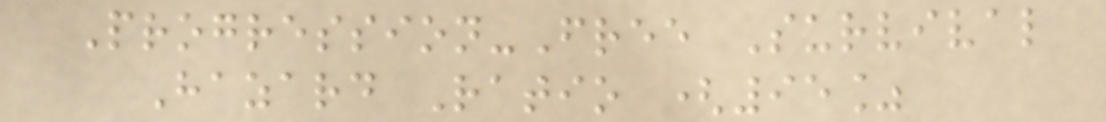Progression-Free Survival
Hazard Ratio (95%
